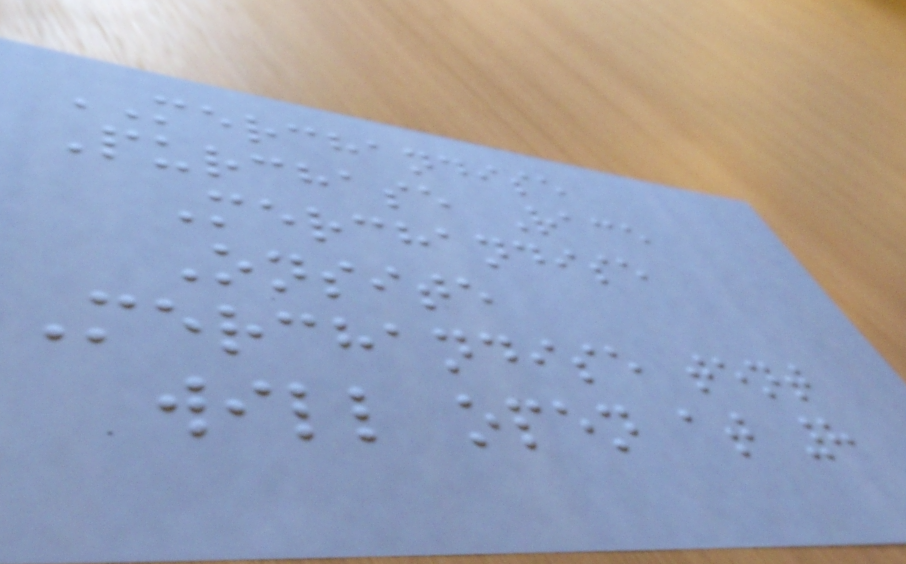MERCHANDISE
Purchase Race
Merchandise
Onsite
Merchandise tent
will open at 8
